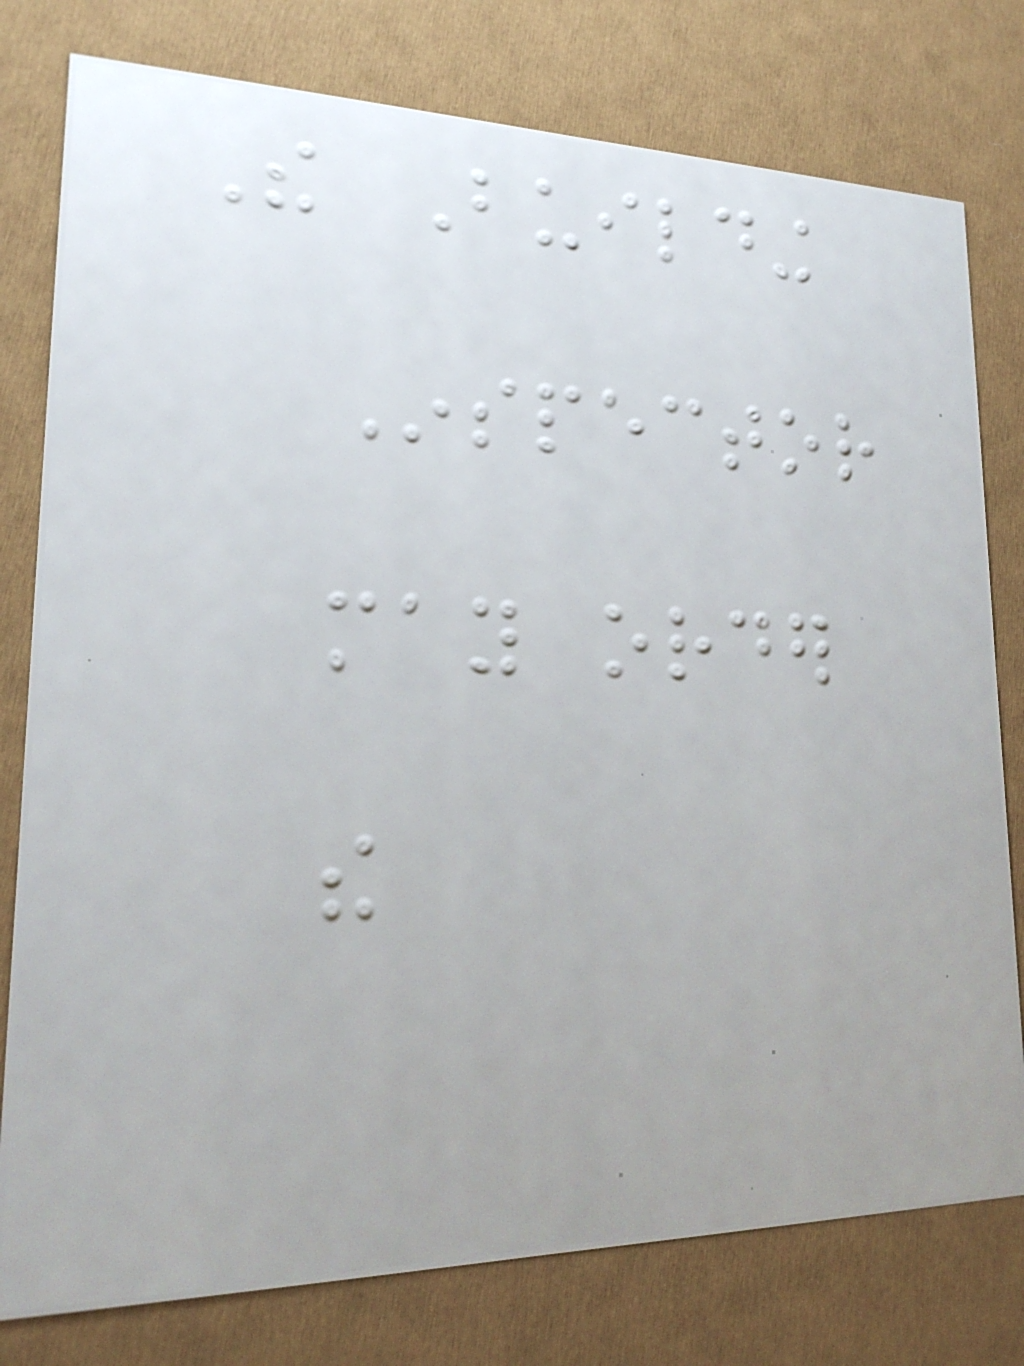The Building
Inspector
may order
the
